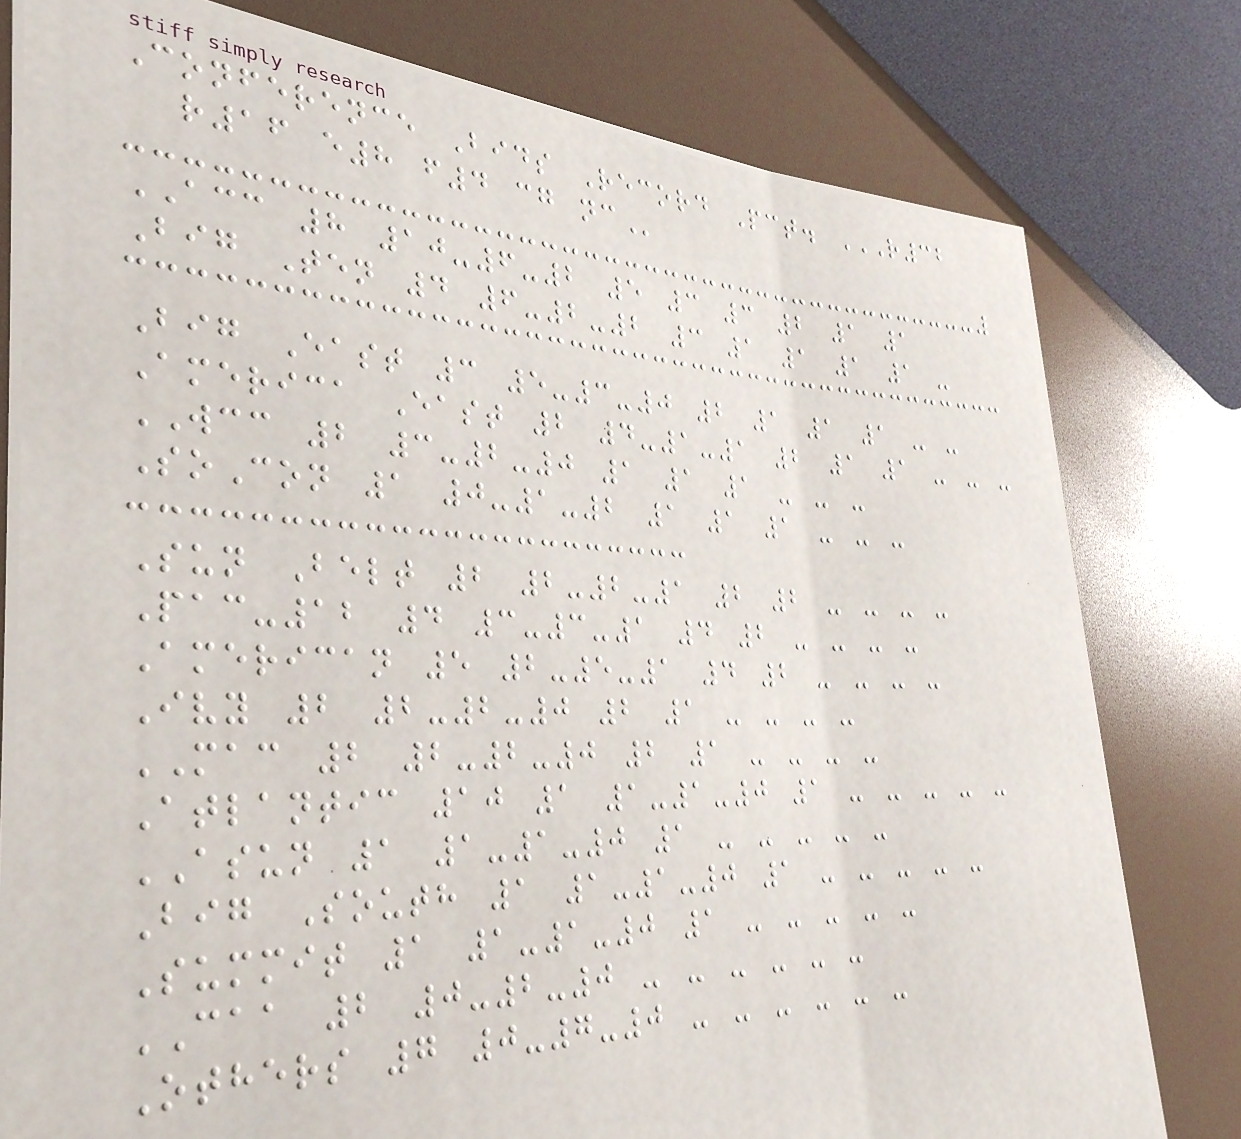Conference Bids Record Pct. R32
R16 E8 F4 CG NC
ACC 8 10-6-2 5 3 3 2 1 1
Big Ten 4 6-2-2 3 1 1 1 1 -
Big East 3 5-3-0 2 1 1 1 - -
America East 2 4-1-1 2 1 1 - - -
WCC 2 3-2-0 1 1 1 - - -
SoCon 1 0-1-2 1 1 1 - - -
Sun Belt 2 2-2-1 2 2 - - - -
Pac-12 4 3-3-1 4 2 - - - -
American 5 2-5-1 4 2 - - - -
Ivy 2 2-2-0 2 1 - - - -
MAC 2 2-2-0 2 1 - - - -
Atlantic 10 1 1-1-0 1 - - - - -
ASUN 1 1-1-0 1 - - - - -
Big South 1 1-1-0 1 - - - - -
Summit 1 1-1-0 1 - - - - -
CAA 2 0-2-0 - - - - - -
Others 7 0-7-0 - - - - - -
